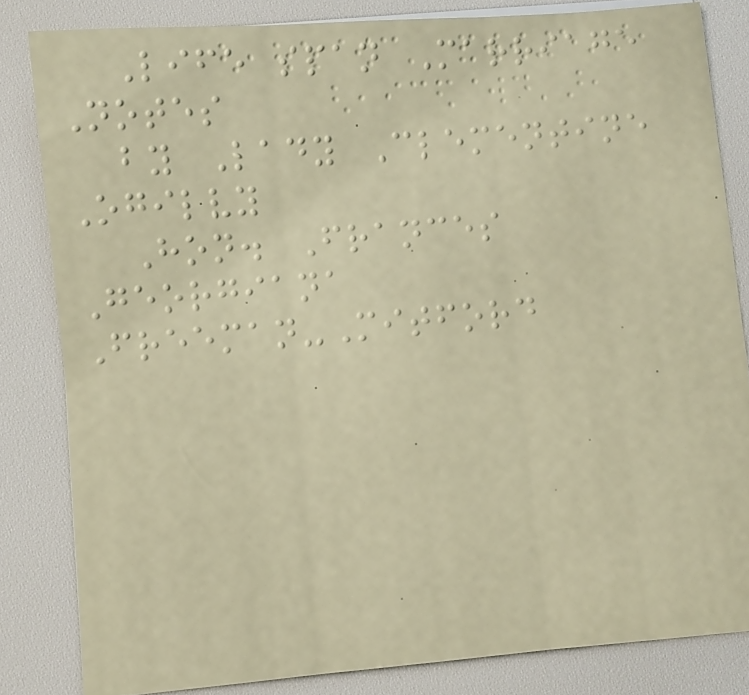Life span Marriage
Notes
by Lady Clementine
Ogilvy
Hon. Frances
Georgiana
Freeman-Mitford
